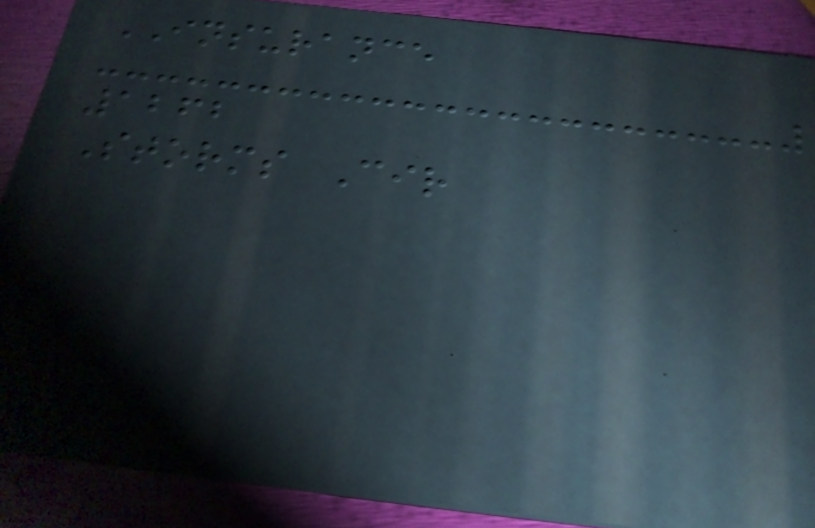INSURANCE
1262
Storms Cir
